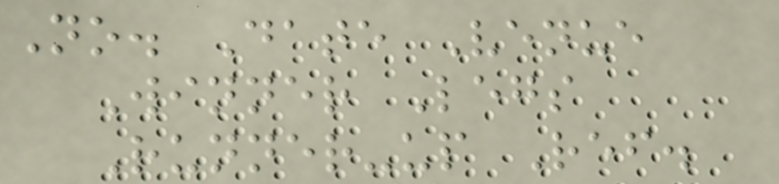No. Date Venue
Winner Legs
Runner-up Ref.
